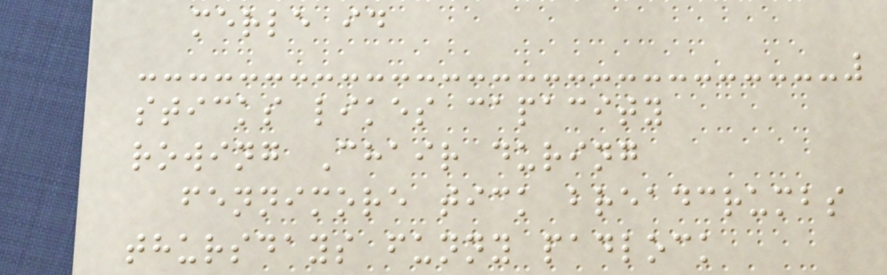merle id
sticks likes capacity
rowing Chair during
fennimore tick breadcrumbs
thursdays funny padlock
